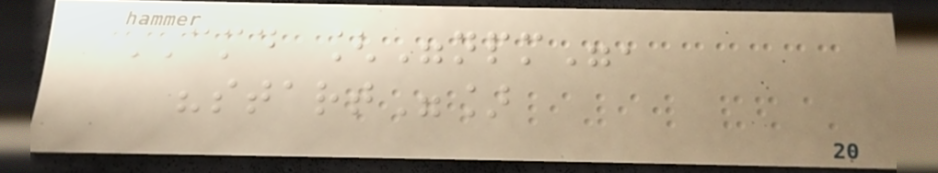CMD ["npm",
"start"]
